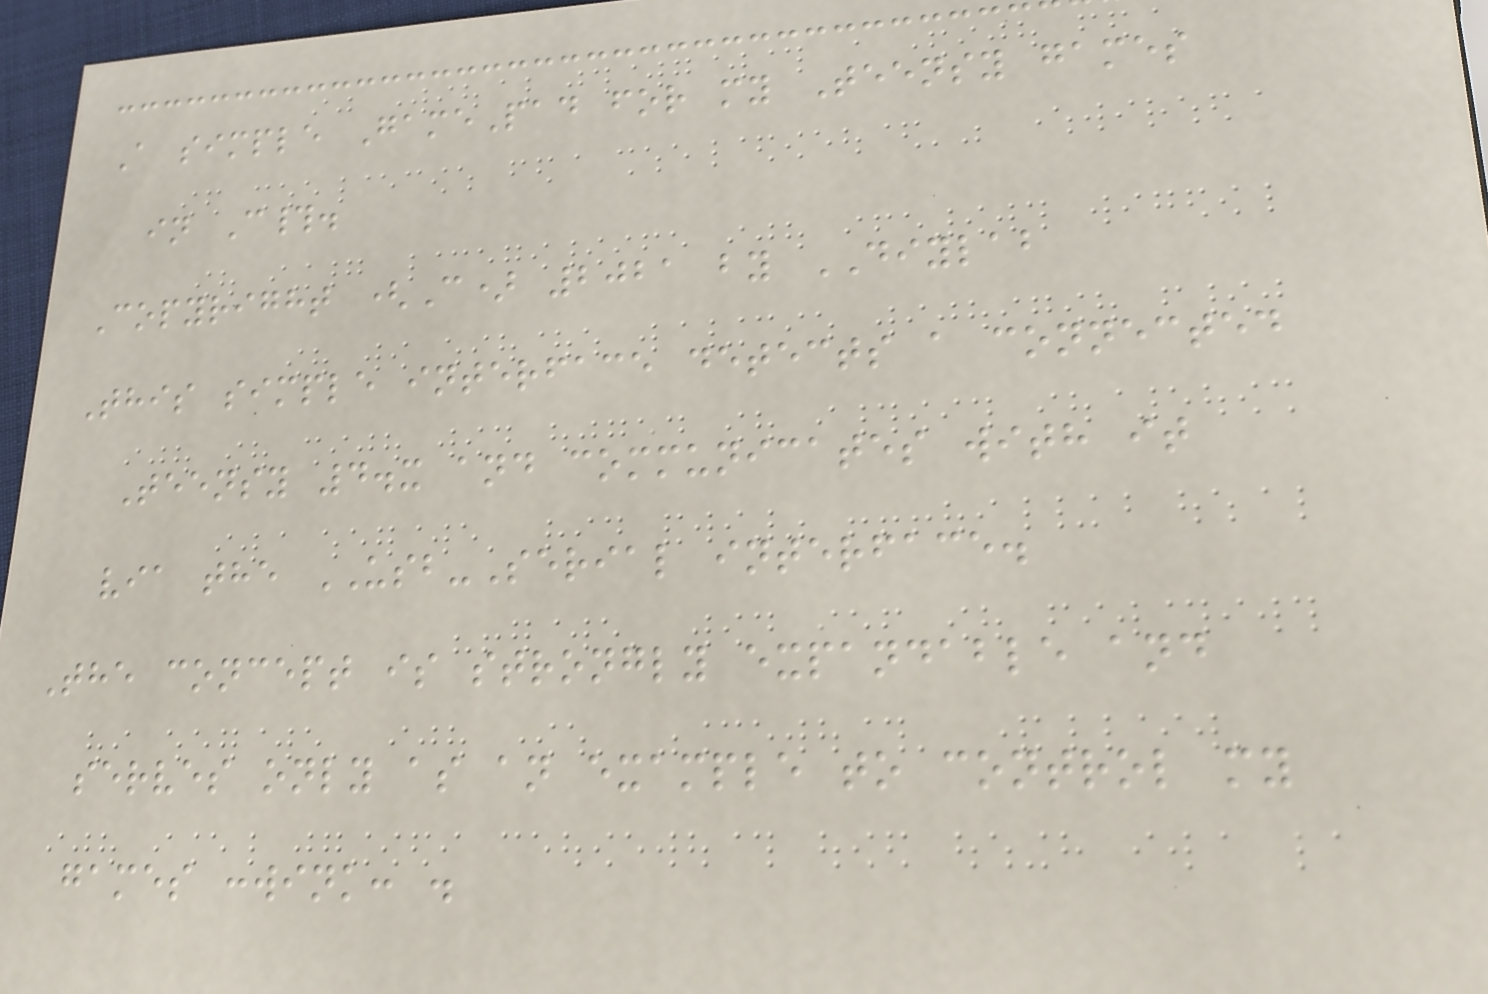A simple GamePad for my Teensy games
in C#.
Copyright (C) 2021 by DIYLAB
This simple interface detects a connected
Teensy 4.x and communicates with it
via the USB-Serial interface.
The concept is strongly expandable and
serves only as an example to control my
games :wink: .
